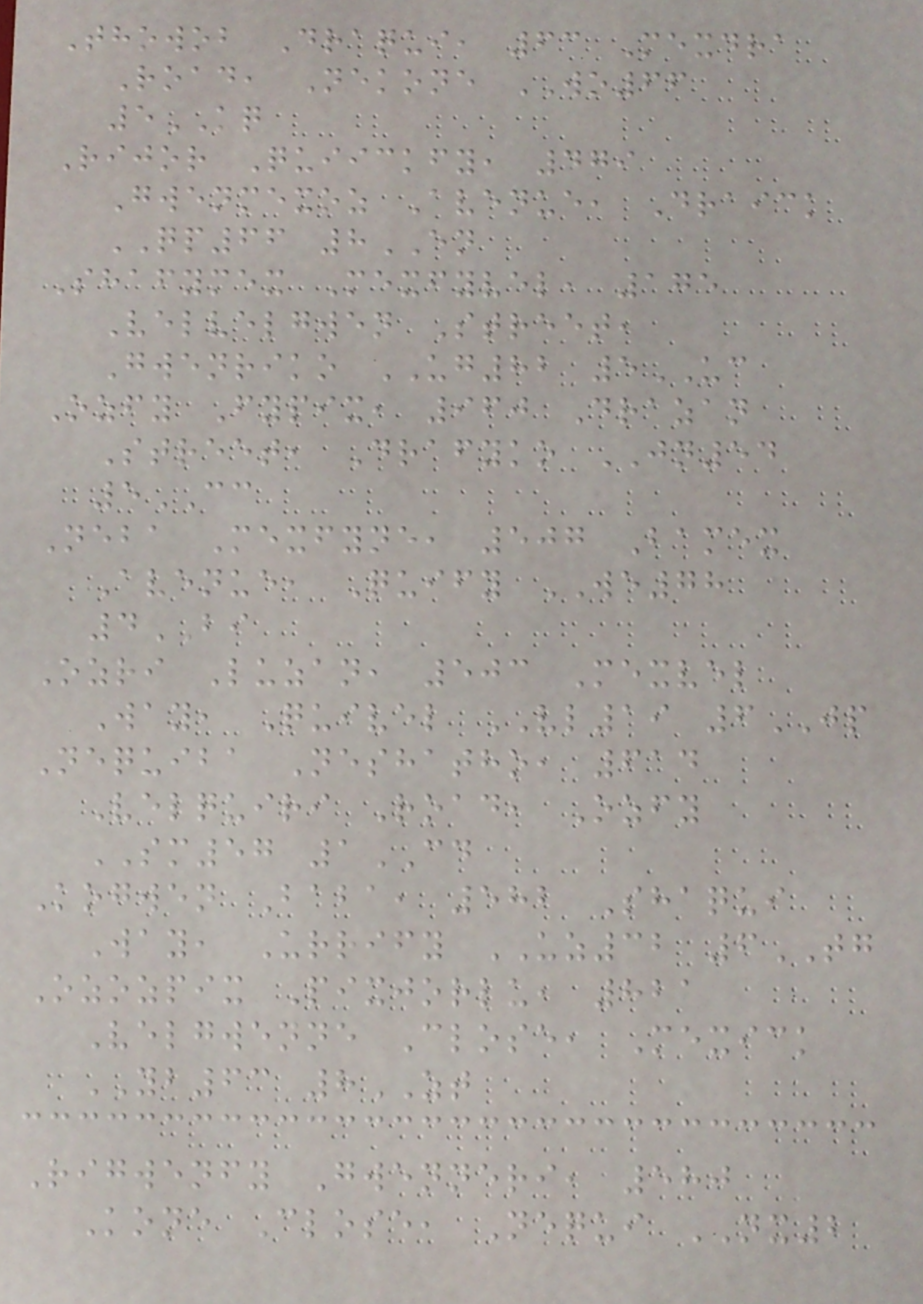Thowob Draqui, 63 Mexdra
Road, Nekone WO66
5KQ
Rijor Quiickfy, 479
Gwenmexoz Avenue, Draick
QP66 8EN
Shafymex Mexfyvel, 175
Velvelgwen Street,
Gwenriko UG82 5UC
Ozfy Fypix, 960 Drazan
Street, Drafyko JN54
5CC
Neba Mexfyne, 507 Bamex
Avenue, Quify WE78
4BI
Ozri Luzan, 503 Mexvel
Way, Quivel VL19 6JP
Nequiba Neshatho, 614
Velquiri Road, Ozfy
SM57 1CD
Kogwen Baba, 582 Shaqui
Way, Urrify UZ32 6TG
Ozozpix Pixjorlu, 821
Velgwenne Close, Mexick
YB63 8ZT
Rigwenfy Gwenneri, 580
Kone Close, Nequi NX2
